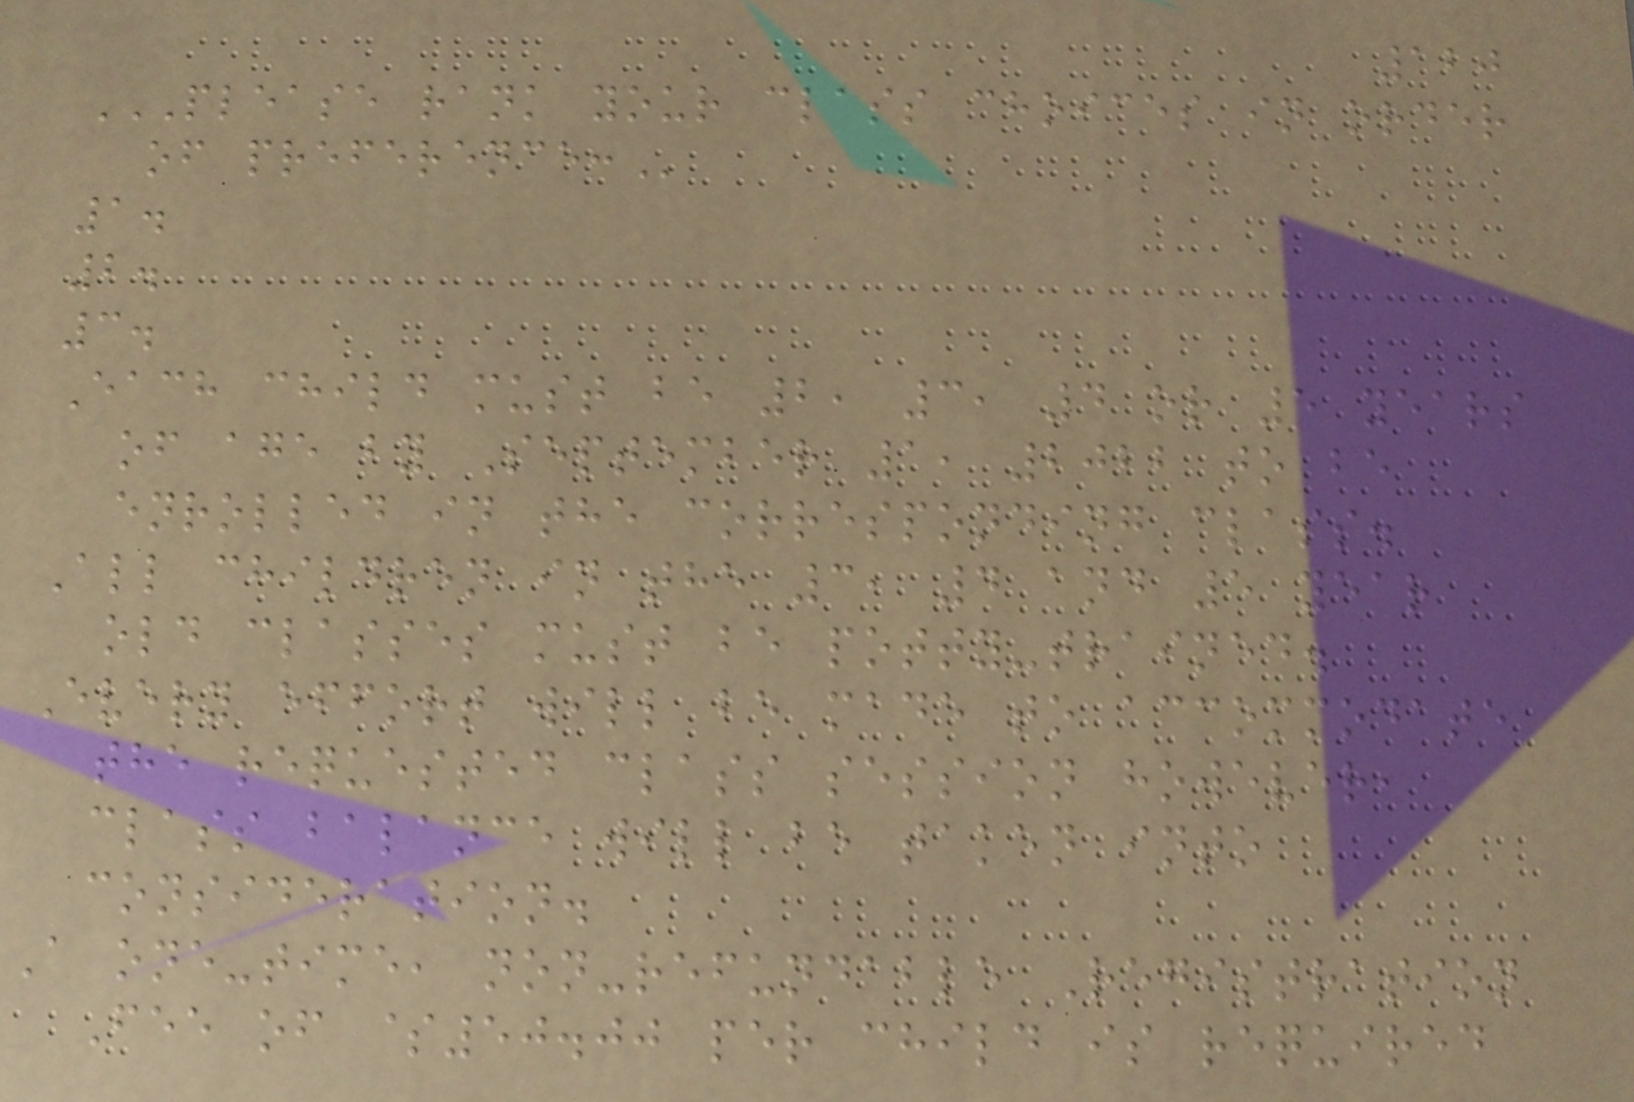120
PLEASE RANK YOUR CLASS CHOICES IN ORDER
OF PREFERENCE:
1.
2.
3.
Each child must be 2, 3, 4 or 5 years
of age by September 1, 2022 to be
enrolled in the corresponding class.
All children in the 3, 4 and 5 year
old classes must be potty-trained.
Every effort will be made to accommodate
the requested class session however,
class balance will be taken into
consideration.
A one-time, non-refundable Registration
Fee of $50.00 per child is required
